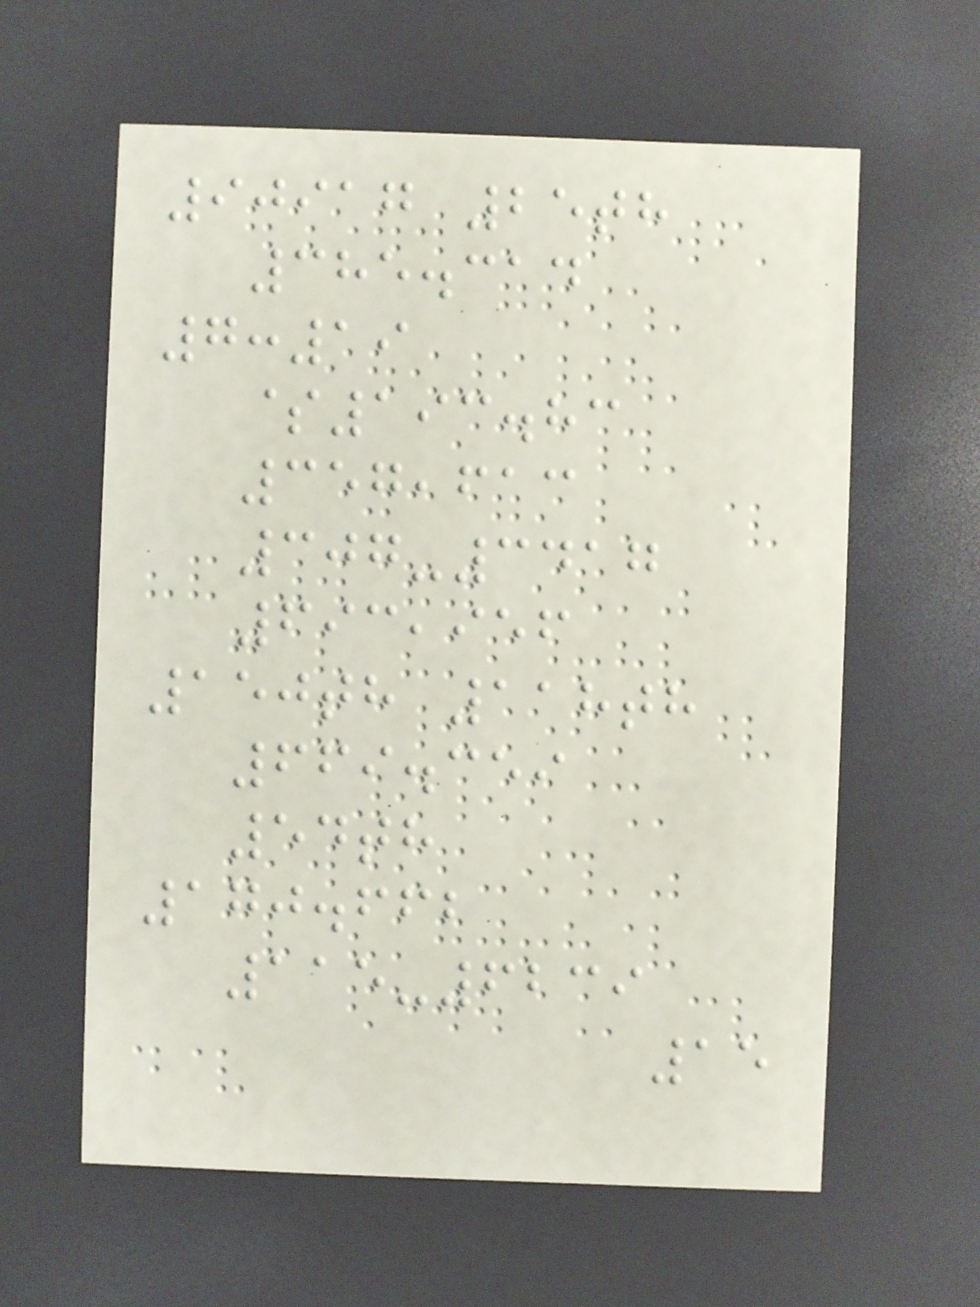90917 25th
385.314
7:19
$193.83
357,613
307-3417
693,956
150th 118th
669.359
54th
170.662
115-6239
15
